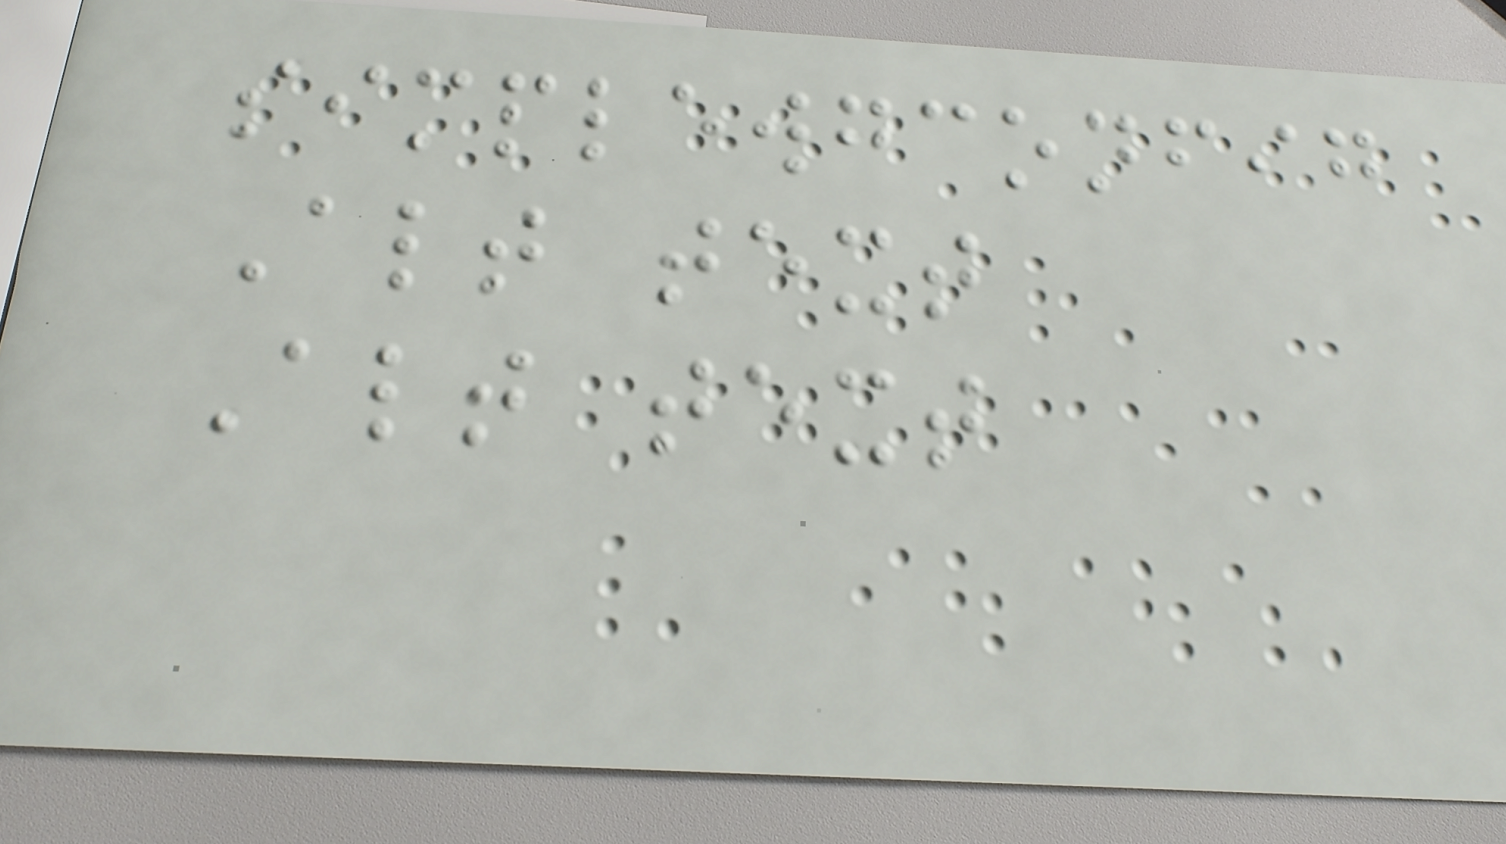simplewgconfig
Alt text
Alt text
